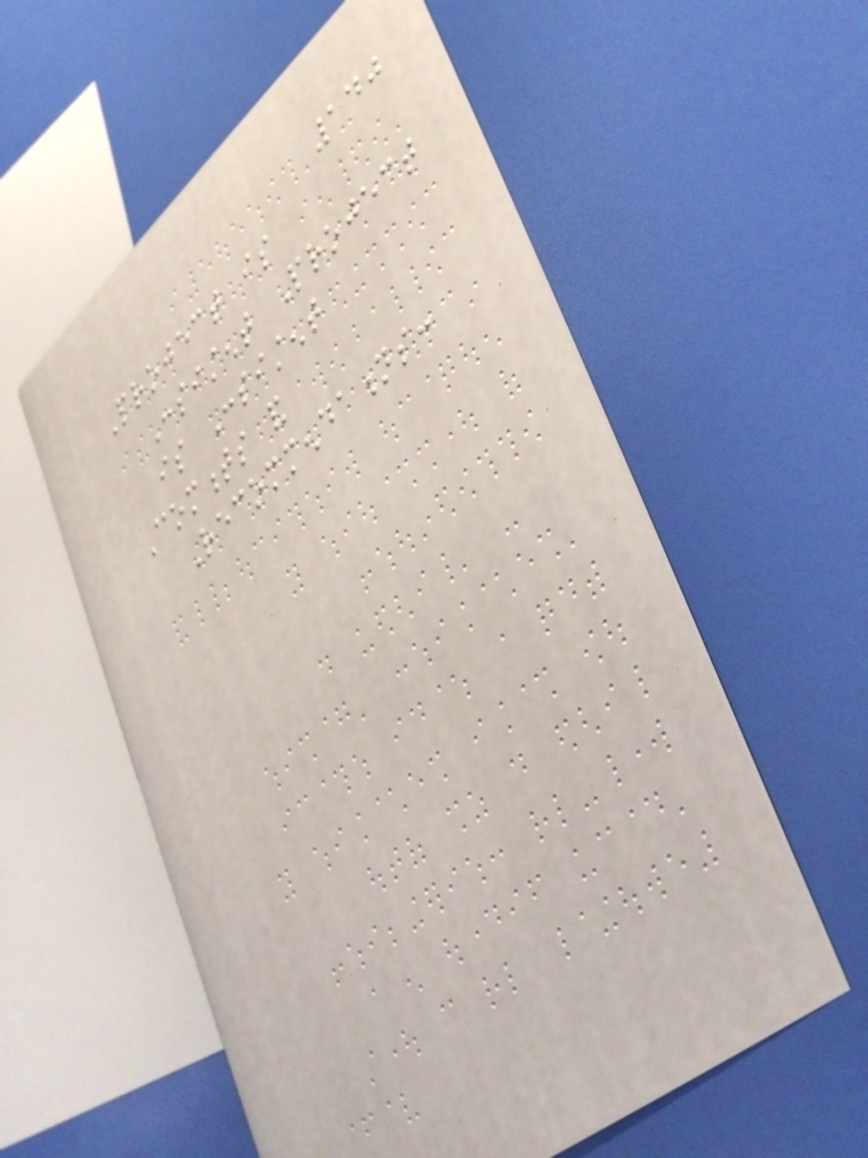140
Project is
Consistent Project
is Consistent
Comments and
Recommendations:
